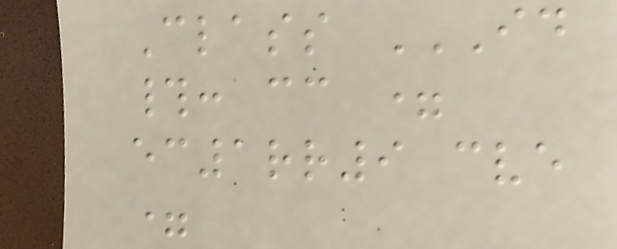Class ID
#: CC =
EC1RR9 CVE
=
